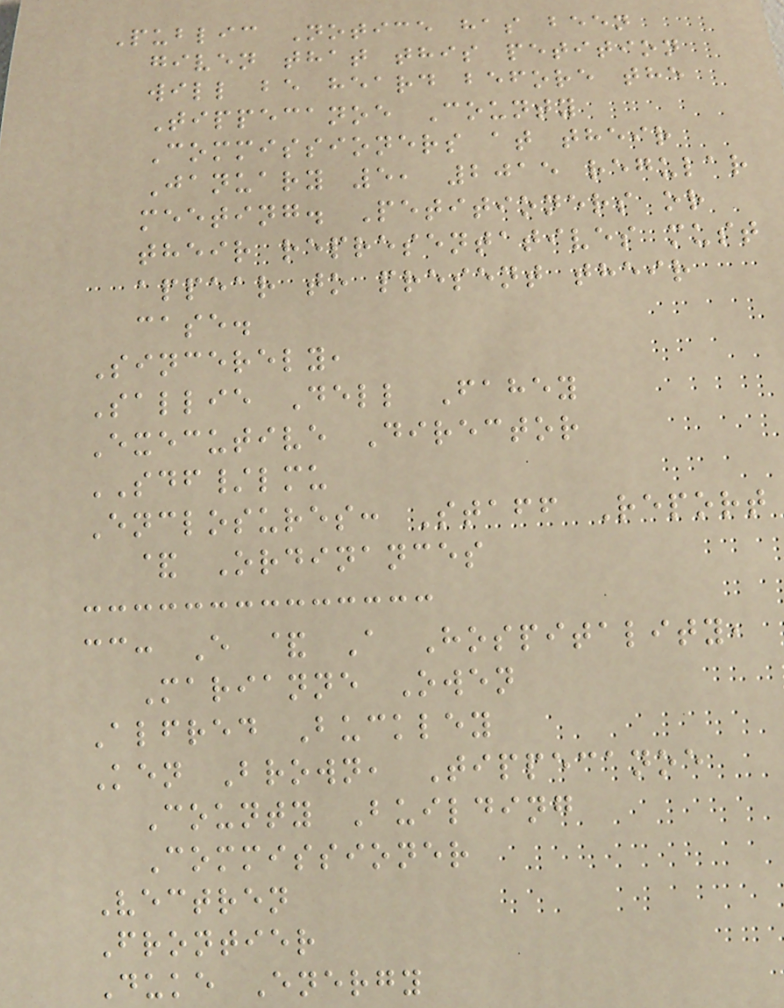Public Notice has been
given that this petition
will be heard before the
Tippecanoe County
Commissioners at their
January 5, 2015 regular
meeting. Petitioners or
their representatives must
appear to present their
case.
Sincerely,
Sallie Dell Fahey
Executive Director
SDF/lmu
Enclosures: Staff Report
& Ordinances
cc: E & A Hospitality,
Marianne Owen
Alfred Buckley
Ken Brown, Tippecanoe
County Building
Commissioner
Vectren
Frontier
Duke Energy
